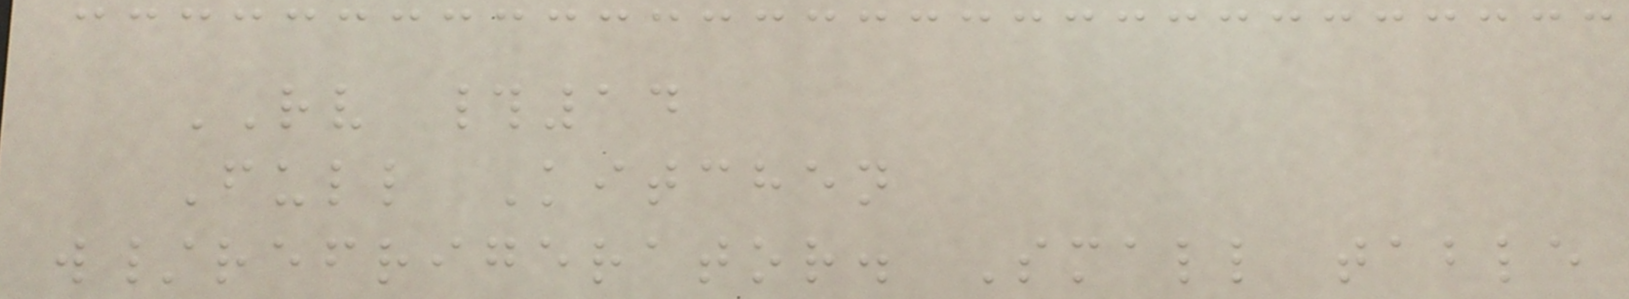RV #14
Full Kitchen
w/refrigerator. Small table
